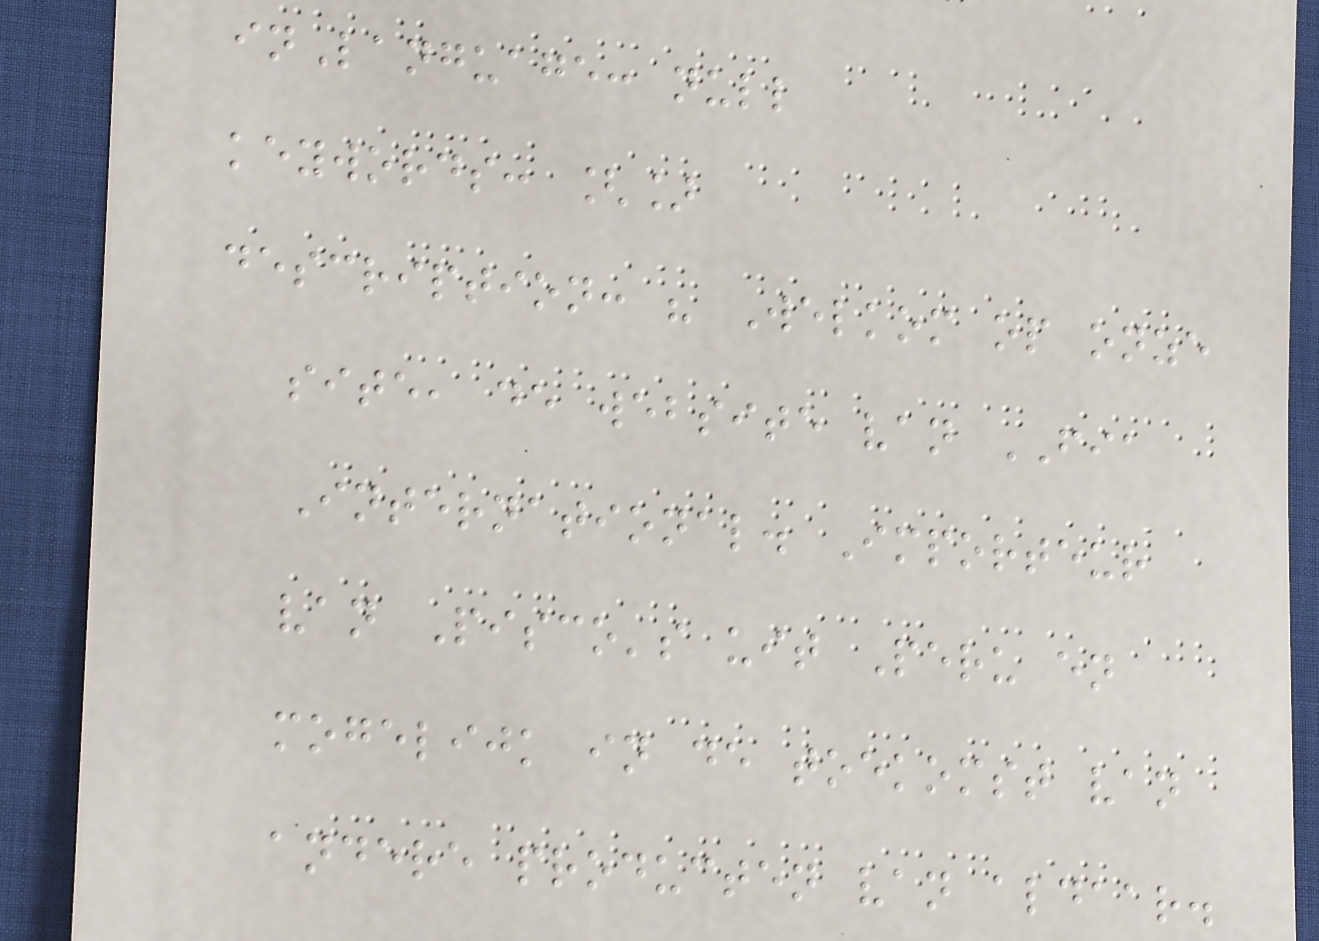inLanguage: null
keywords: []
description: " Welkom op onze
site, de website van FIA
International. Importeur
van Pisco's uit Peru en
mogelijk in de toekomst van
andere producten van aldaar.
